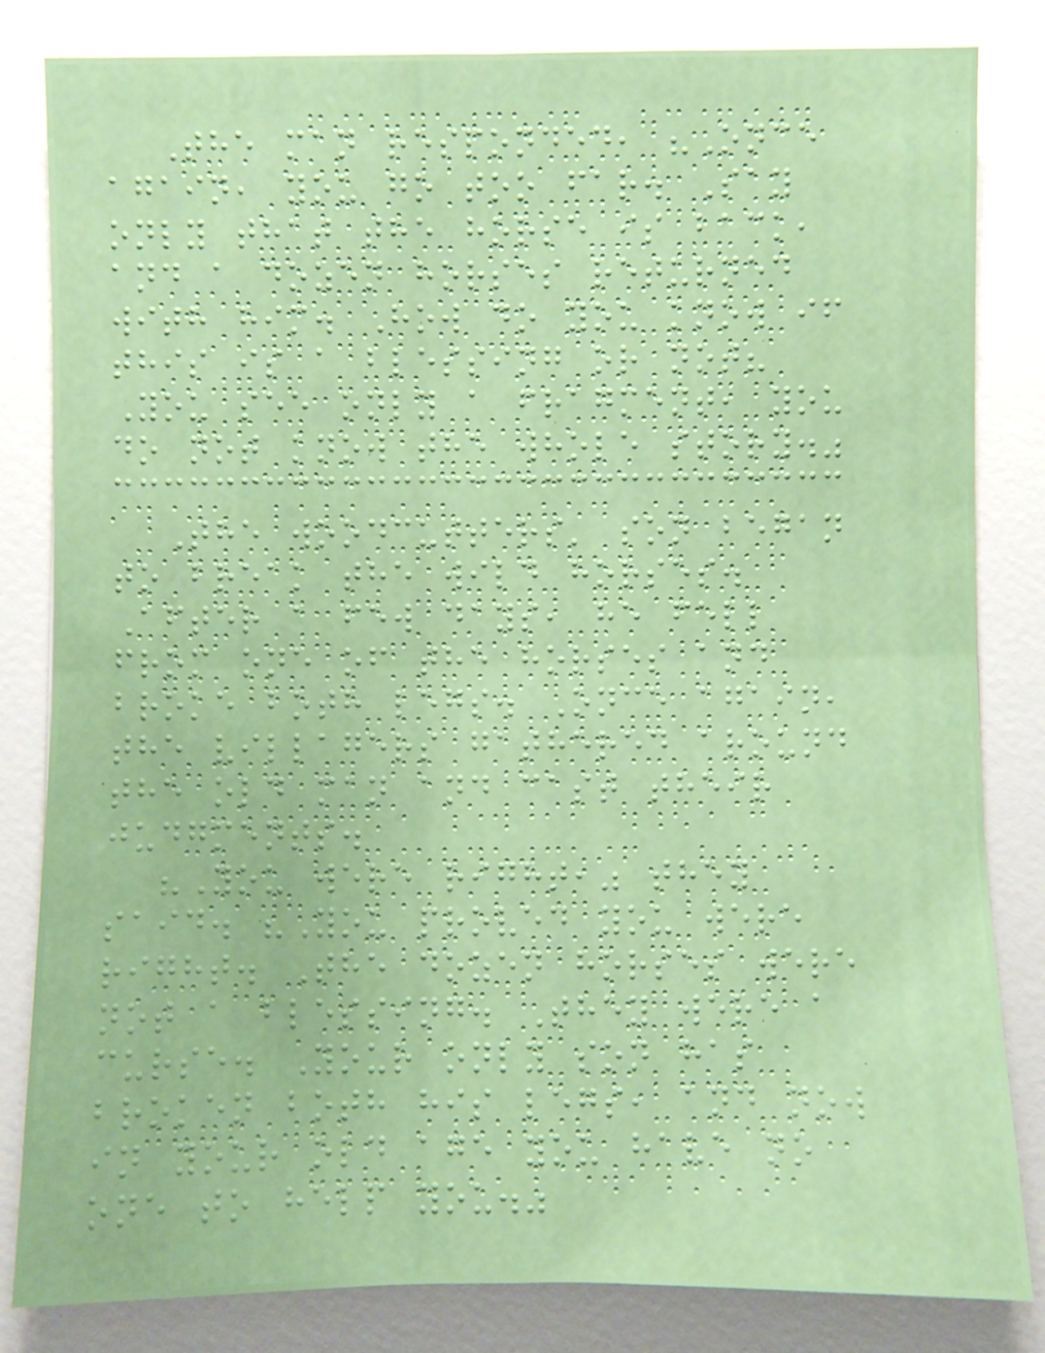The man responded, "Once
again, you go too far. Say
only that the horse is back,
and a dozen horses returned
with him. How do you know if
this is a blessing or not?
You see only a fragment, you
do not know the whole story."
The woodcutters' son began
to break the wild horses.
After a few days, he fell
from one of the horses and
broke both legs. Once again,
the villagers gathered around
the old man and cast their
judgments.
"You were right," they
said. "You proved you were
right. The dozen horses were
not a blessing. They were a
curse. Your only son has
broken both his legs, and now
in your old age you have no
one to help you."
